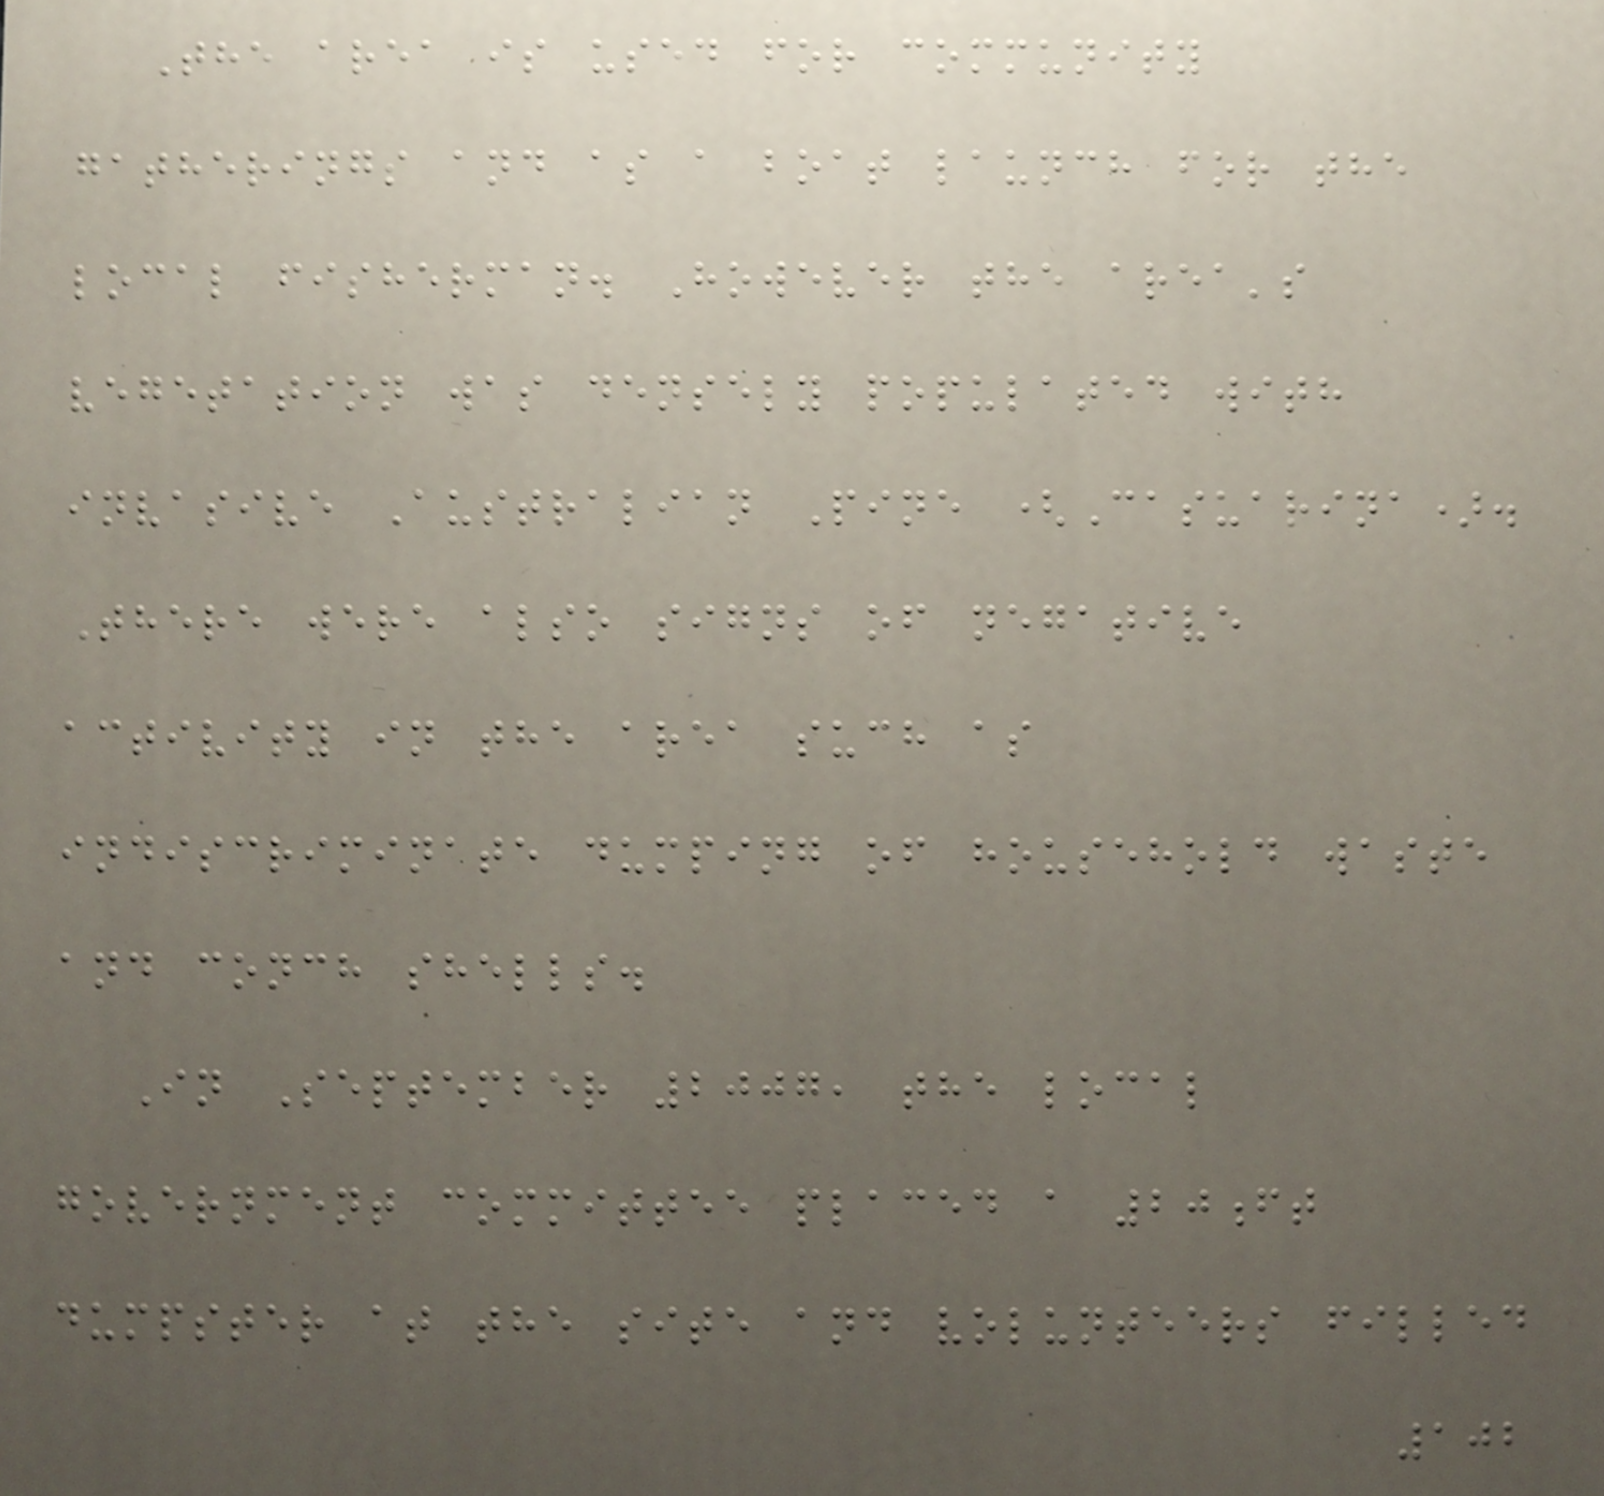The area is used for community
gatherings and as a boat launch for the
local fisherman. However the area's
vegetation was densely populated with
invasive Australian Pine (Casuarina).
There were also signs of negative
activity in the area such as
indiscriminate dumping of household waste
and conch shells.
In September 2007, the local
government committee placed a 20ft
dumpster at the site and volunteers filled
102
